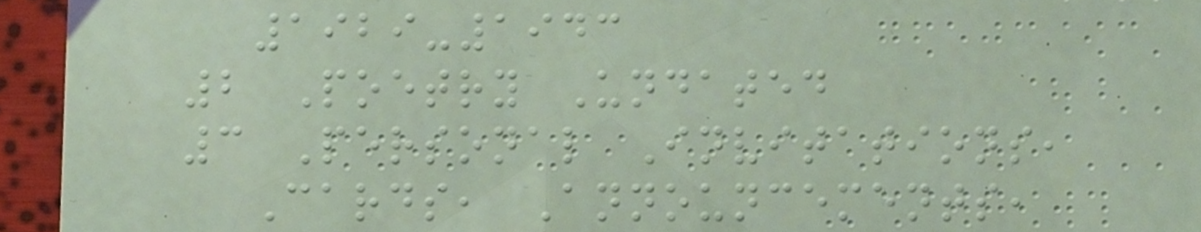1929-1943
2 Poetry Undated
3 Personal Invitations,
Cards, Announcements,
